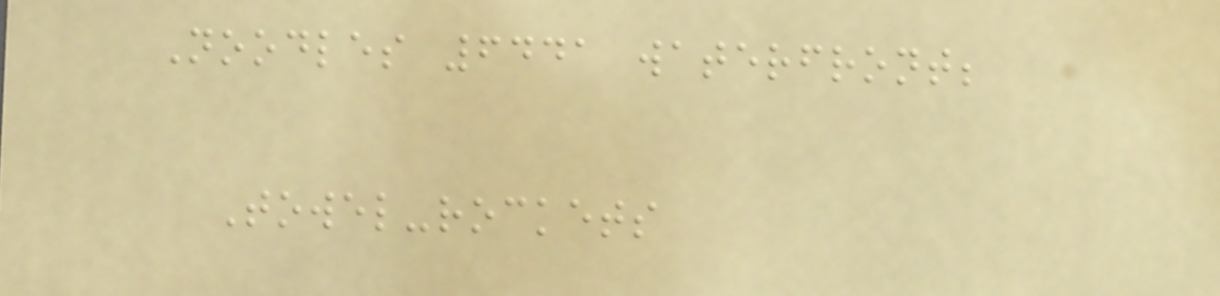Noodles 6441 waterfront;
Towel-rockets
